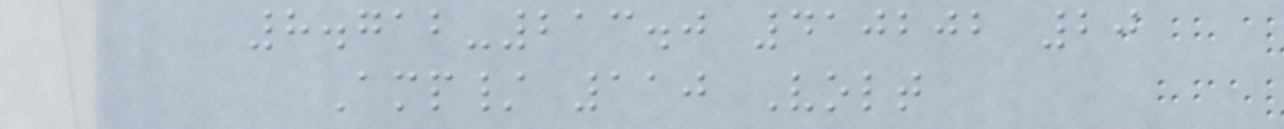8.712-213.0 410202 20
Amp/ 110 Volt
